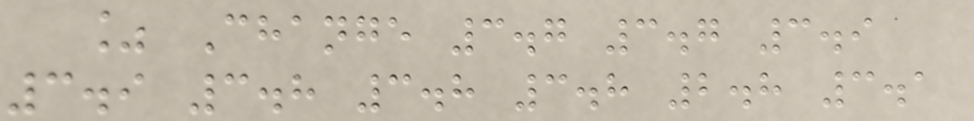% Change 3.7 3.7 3.9
3.9 3.8 3.8 3.8 2.8 3.1
